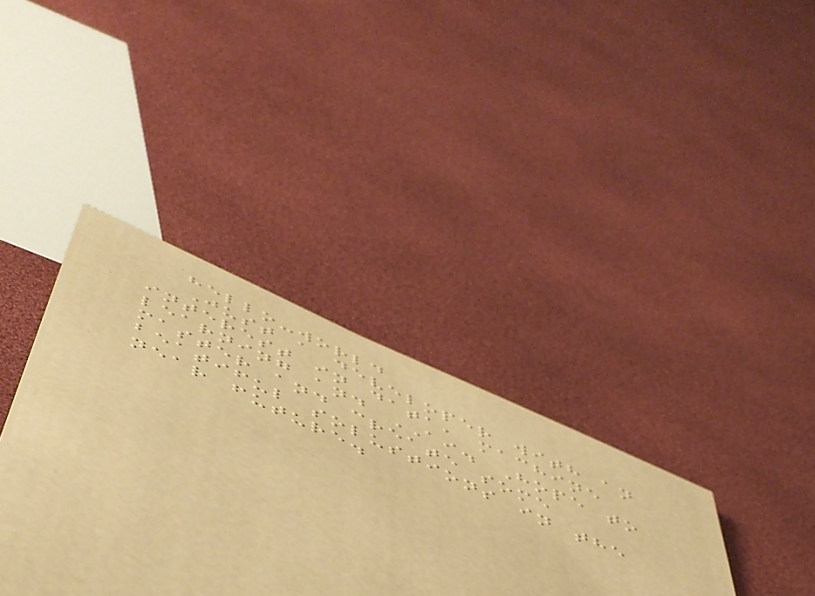hello-world
Just a developer with an
interest in data, machine
learning and AI. Hope to
master and create some
beatiful solustions in the
near future.
